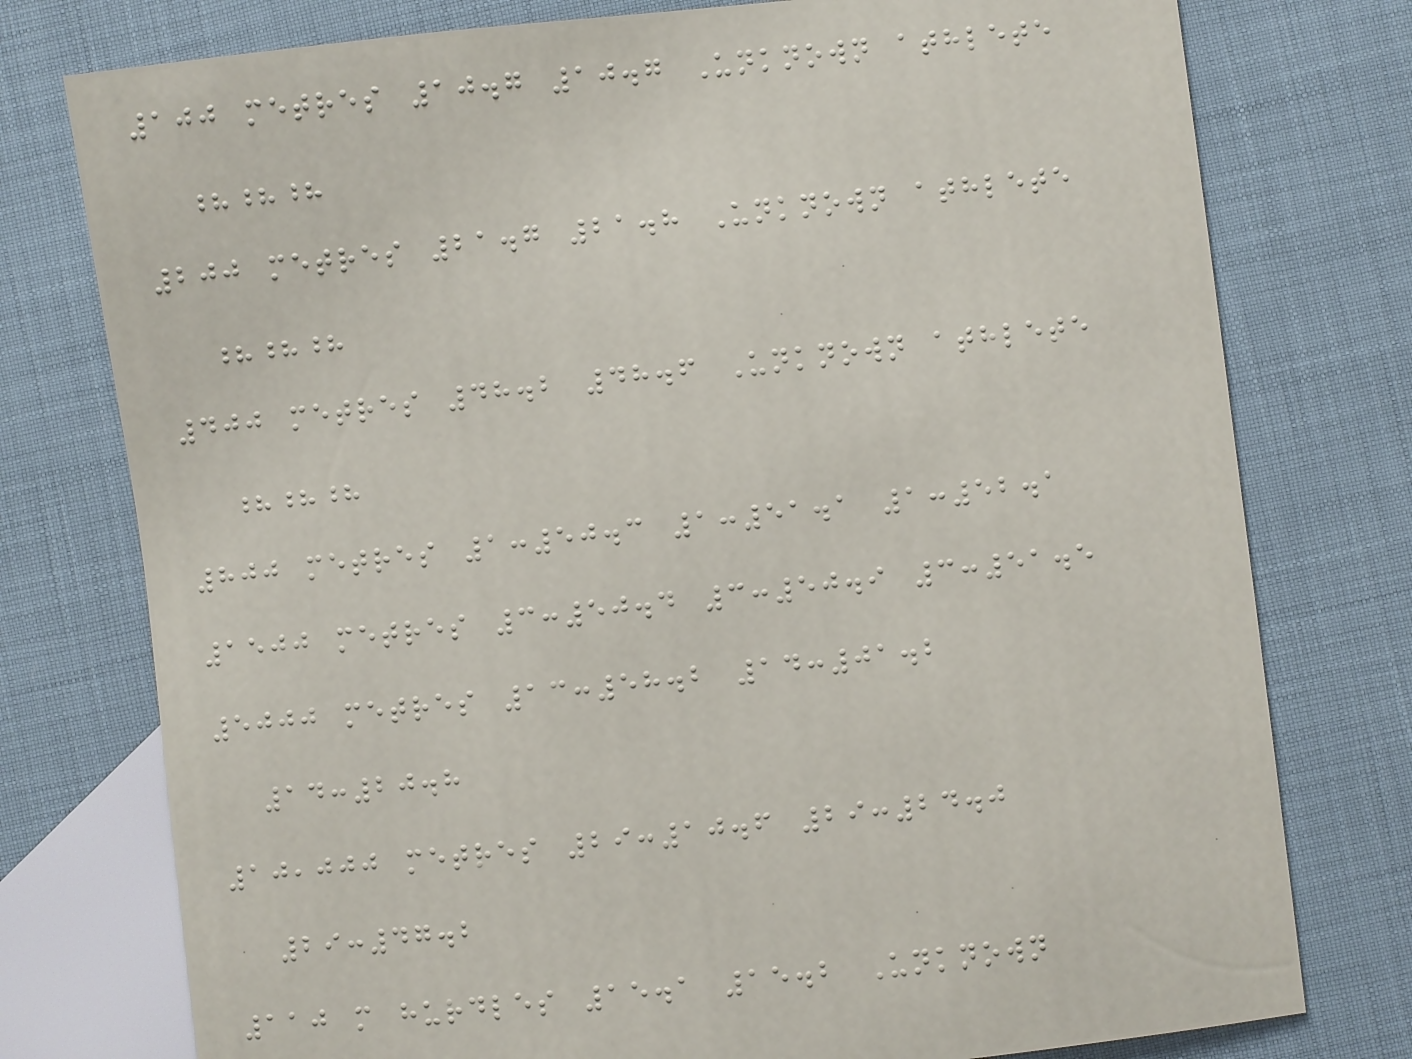100 metres 10.7 10.7 Unknown athlete
???
200 metres 21.7 21.8 Unknown athlete
???
400 metres 48.2 48.6 Unknown athlete
???
800 metres 1:50.3 1:51.1 1:52.1
1500 metres 3:50.4 3:50.9 3:51.5
5000 metres 13:58.2 14:01.2
14:20.8
10,000 metres 29:10.6 29:24.0
29:47.2
110 m hurdles 15.1 15.2 Unknown
